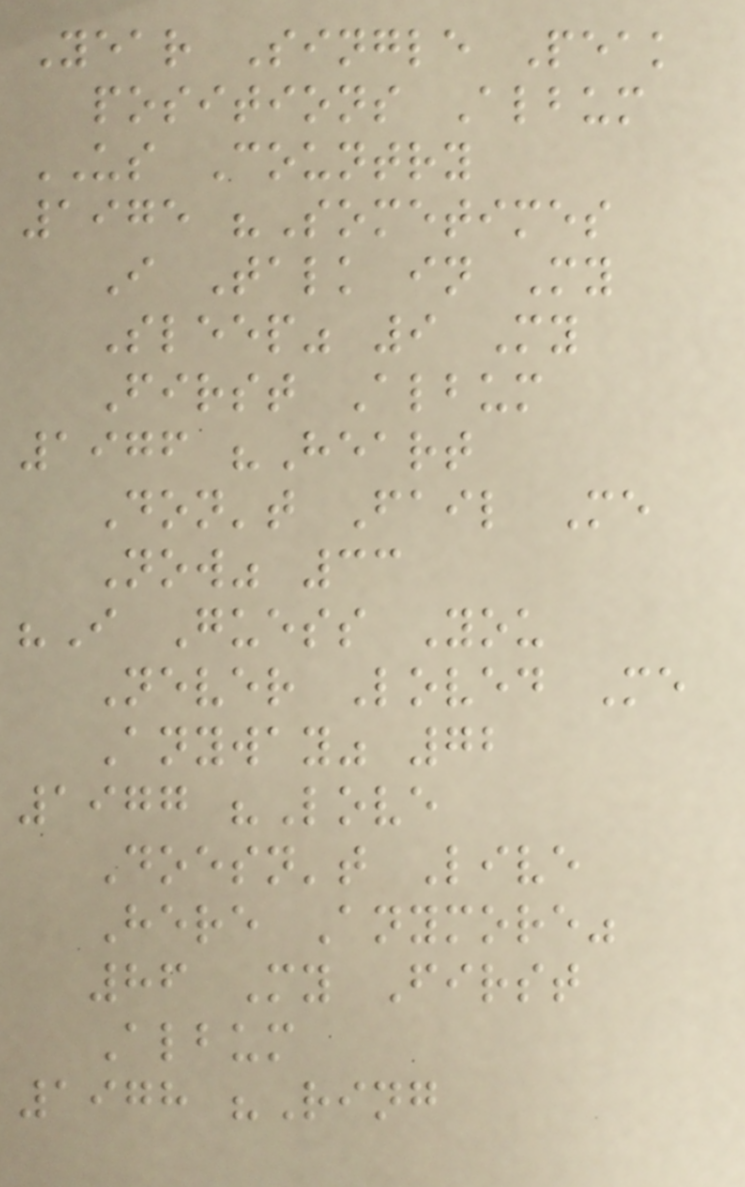Year Single Peak
positions Album
US Country
1975 "Sometimes
I Talk in My
Sleep" 9 My
First Album
1976 "Heart
Don't Fail Me
Now" 33
"I Guess You
Never Loved Me
Anyway" 72
1977 "Love
Doesn't Live
Here Anymore"
86 My First
Album
1978 "Ring
